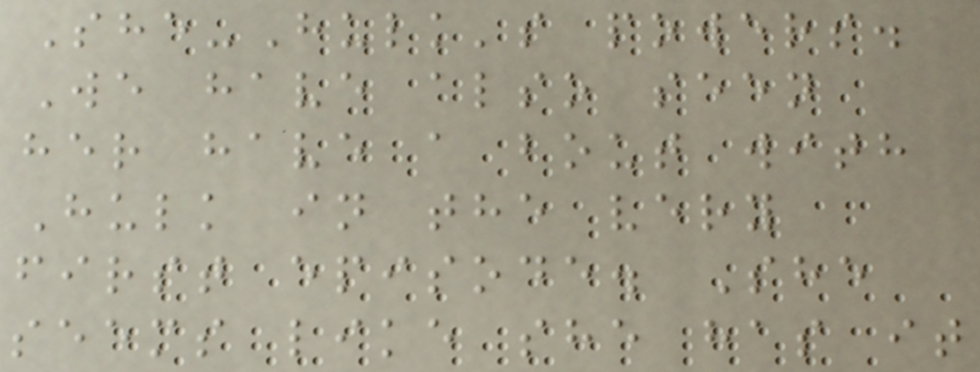She-Hulk's powers.
We have also seen
her have a bout with
Hulk in the very
first episode. She
seems like she has it
